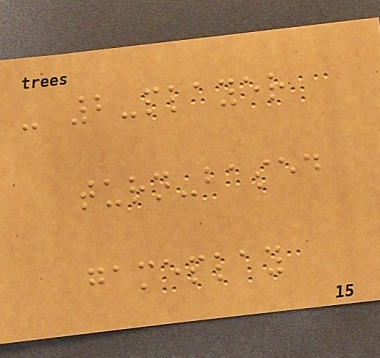- 2-player
turn-based
gameplay
